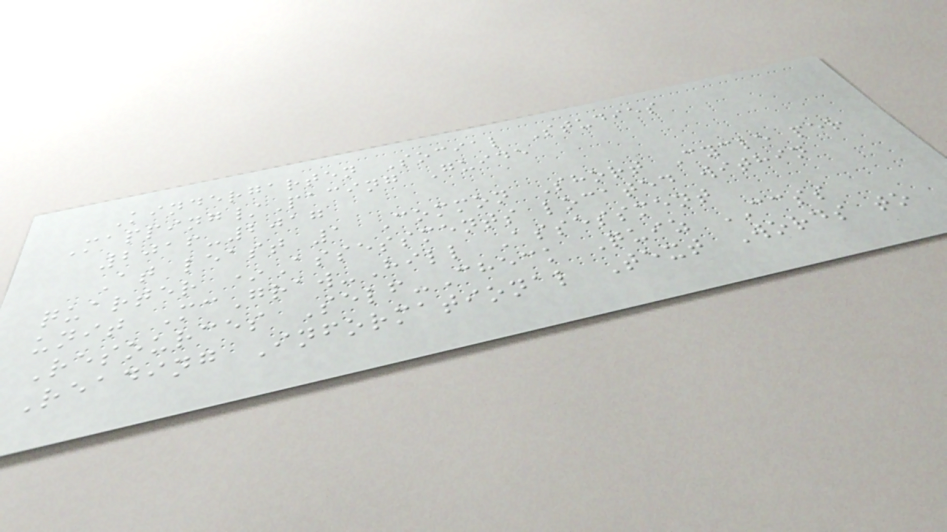Kindergarten Social Studies
Mapping/Pacing Guide
2016-2017
At least 1 Common Short Cycle per
quarter *Assessments located within
unit McGraw-Hill Assessment
Resources Self-Check Quiz CCSS
Reading Informational Text Words to
